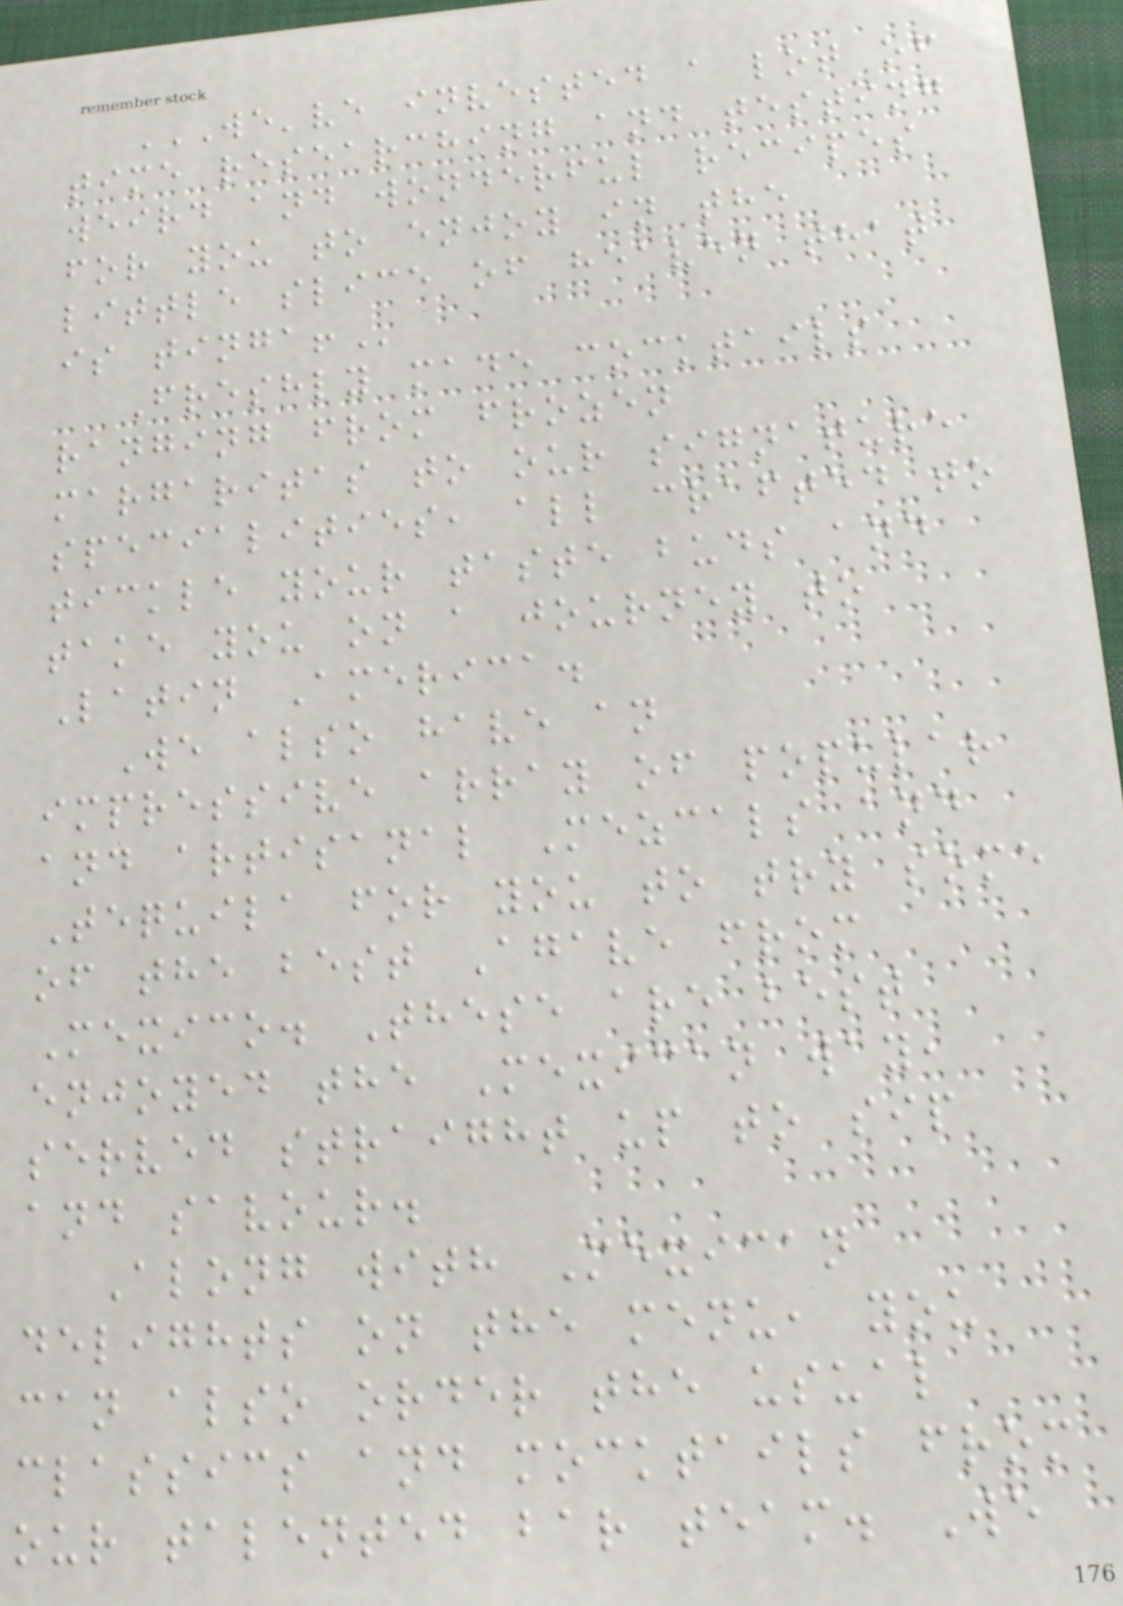WE'VE INVESTED A LOT OF
TIME RESEARCHING AND TESTING
WEIRD AND WONDERFUL RECIPES
FOR YOU TO ENJOY IN THE
LITTLE SLICE OF HEAVEN THAT
IS TINGA!
Freshly made cocktails
ranging from frozen
margaritas to our signature
specialities, all crafted to
tickle your taste buds and
take you on a journey to
Latin America.
We also have an
impressive array of popular
and artisanal Mezcals and
Tequila for you to try some
of the best Agave from
Mexico. These are best
enjoyed the Mexican way,
served straight up to sip
and savour.
Along with Mexican
delights on the menu, you
can also order the usual
classics and mocktails from
our talented bar team. We
